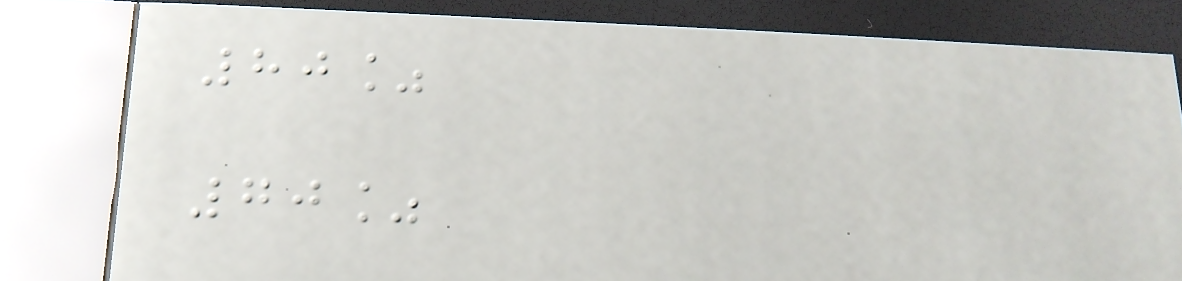80%
70%
